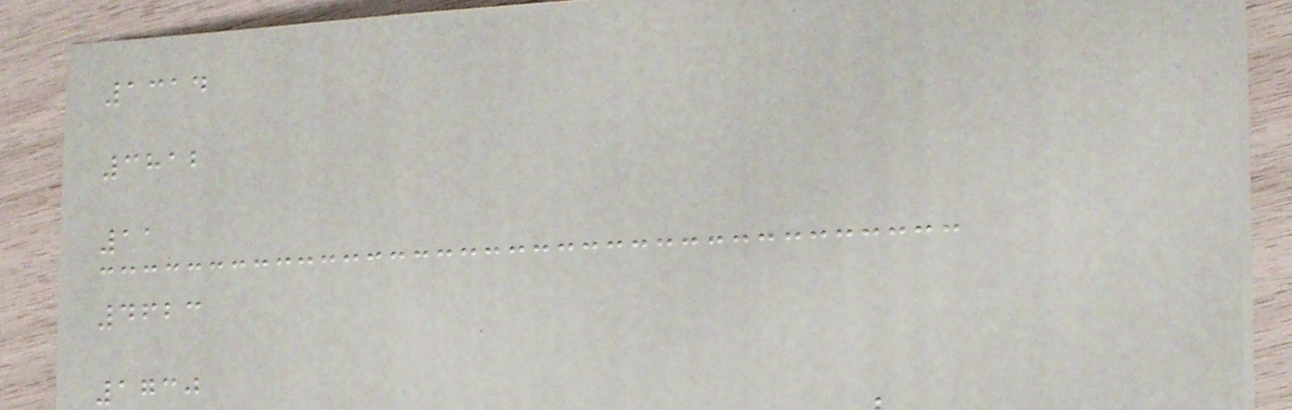1314
3812
11
4623
1730
